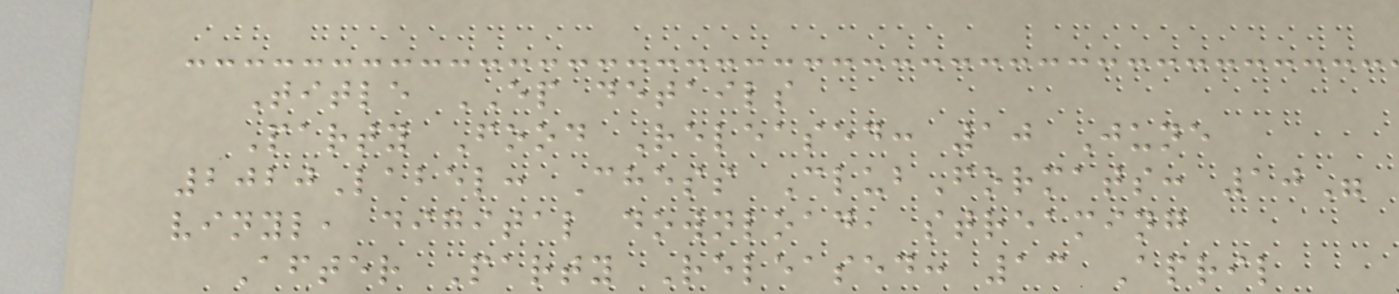Title EP details
Party Food Released: 10 June
2020Label: Chess ClubFormats: 10"
vinyl, digital download, streaming
After Party Released: 13 April
